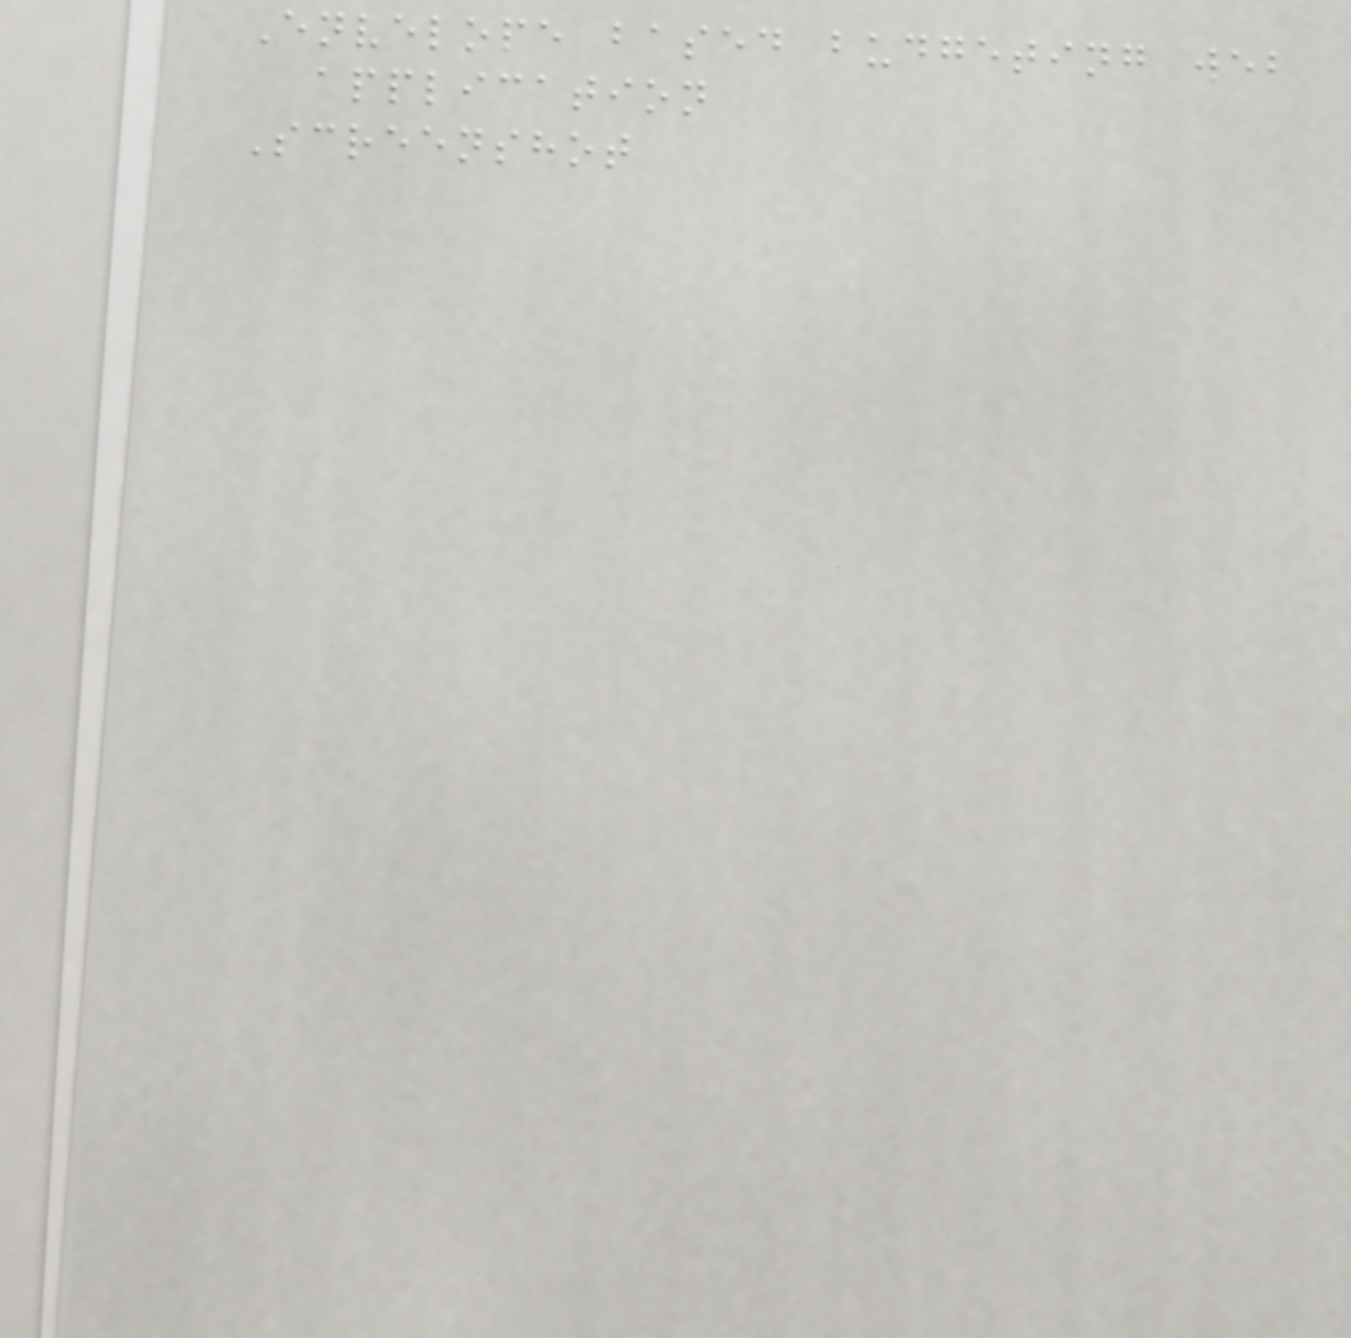Envelope based budgeting web
application
Screenshot
